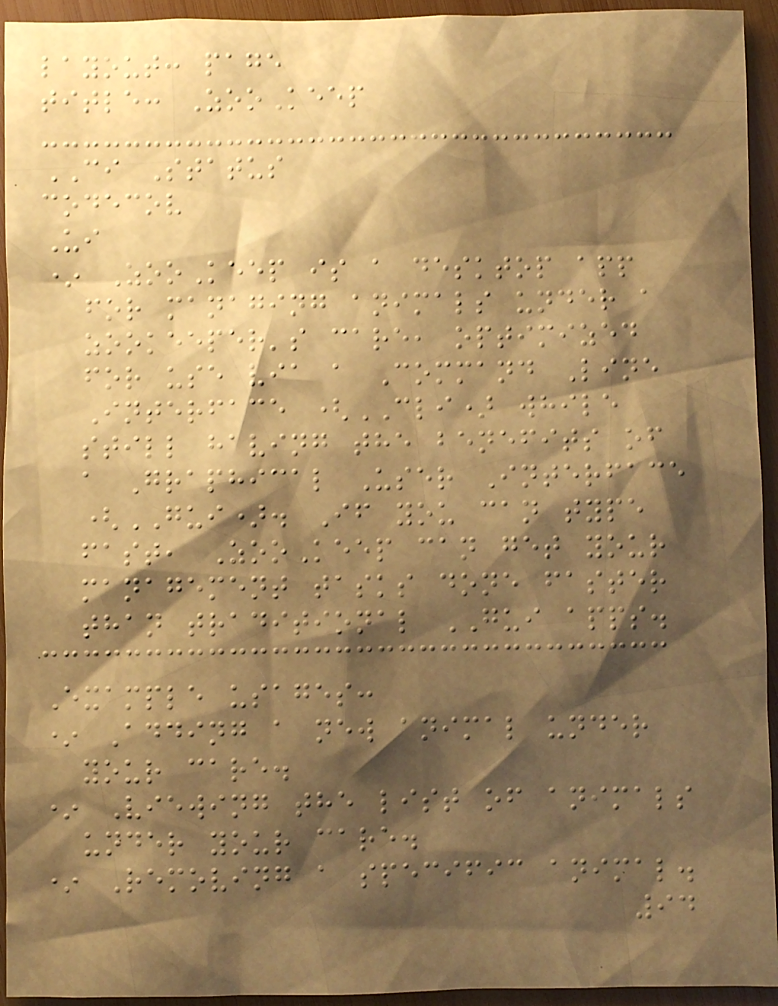layout: page
title: ZooKeep
CI Status
codecov
Ui
* ZooKeep is a desktop app
for managing animals under a
zookeeper's care, optimized
for use via a Command Line
Interface (CLI) while
still having the benefits of
a Graphical User Interface
(GUI). If you can type
fast, ZooKeep can get your
management tasks done faster
than traditional GUI apps.
Example usages:
* Adding a new animal under
your care.
* Viewing the list of animals
under your care.
* Removing a specific animal.
94
